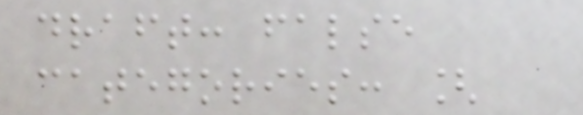draft: false
categories: [
